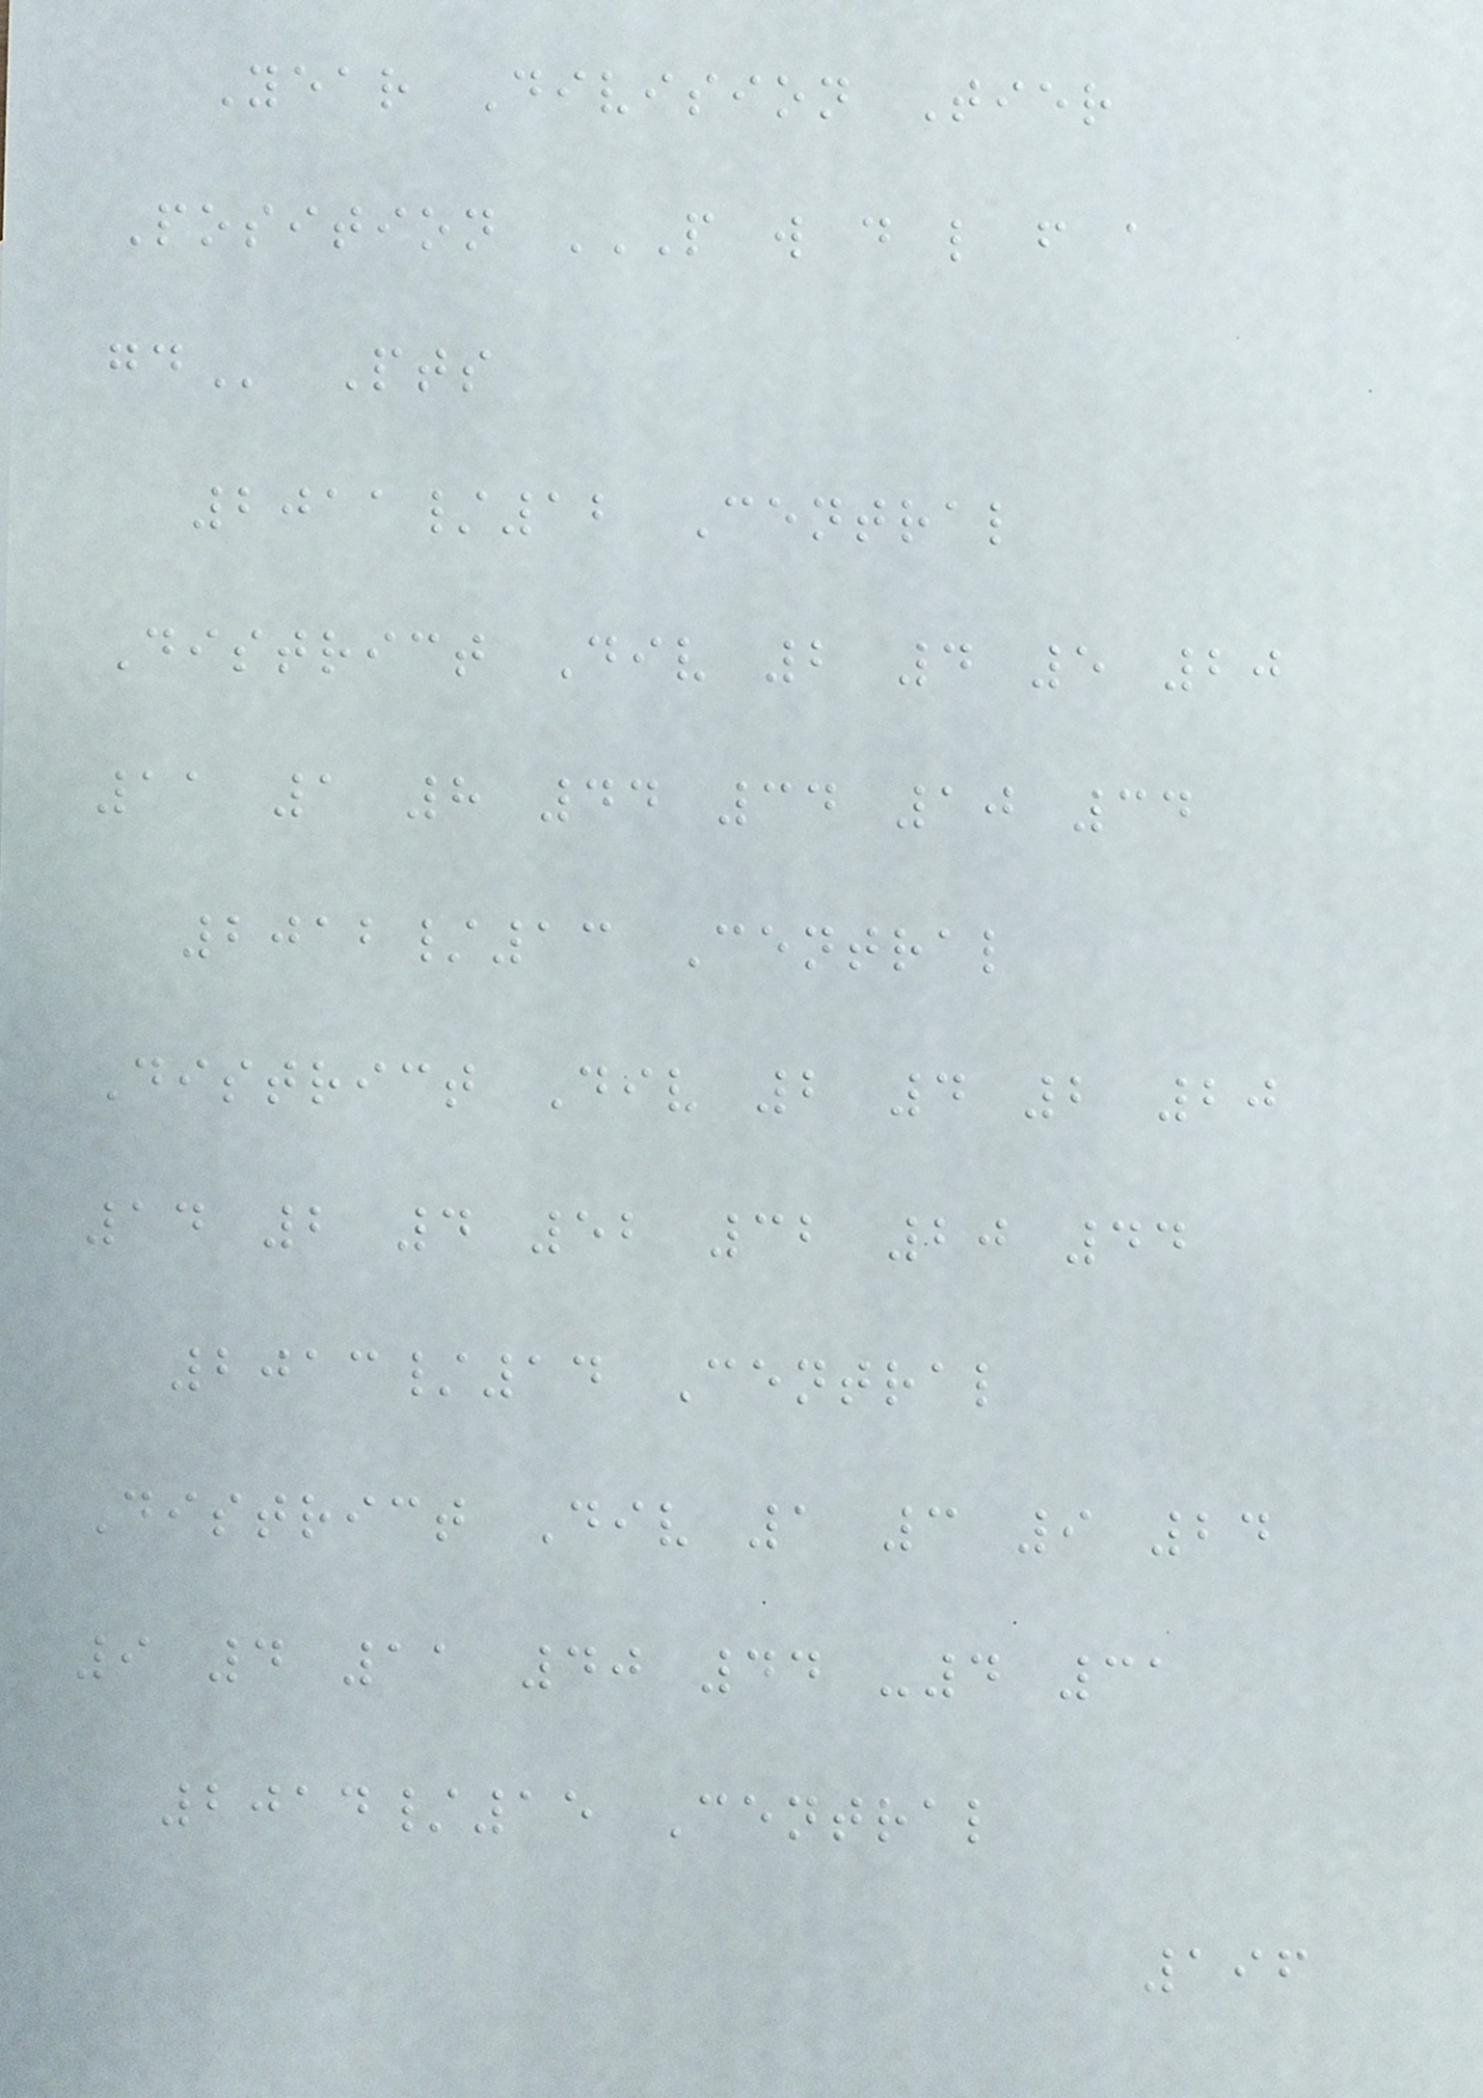Year Division Tier
Position P W D L F A
GD Pts
2011/12 Central
District Div 2 4 5 20
11 1 8 44 34 10 34
2012/13 Central
District Div 2 4 2 20
14 2 4 52 32 20 44
2013/14 Central
District Div 1 3 9 24
9 4 11 40 44 -4 31
2014/15 Central
196
